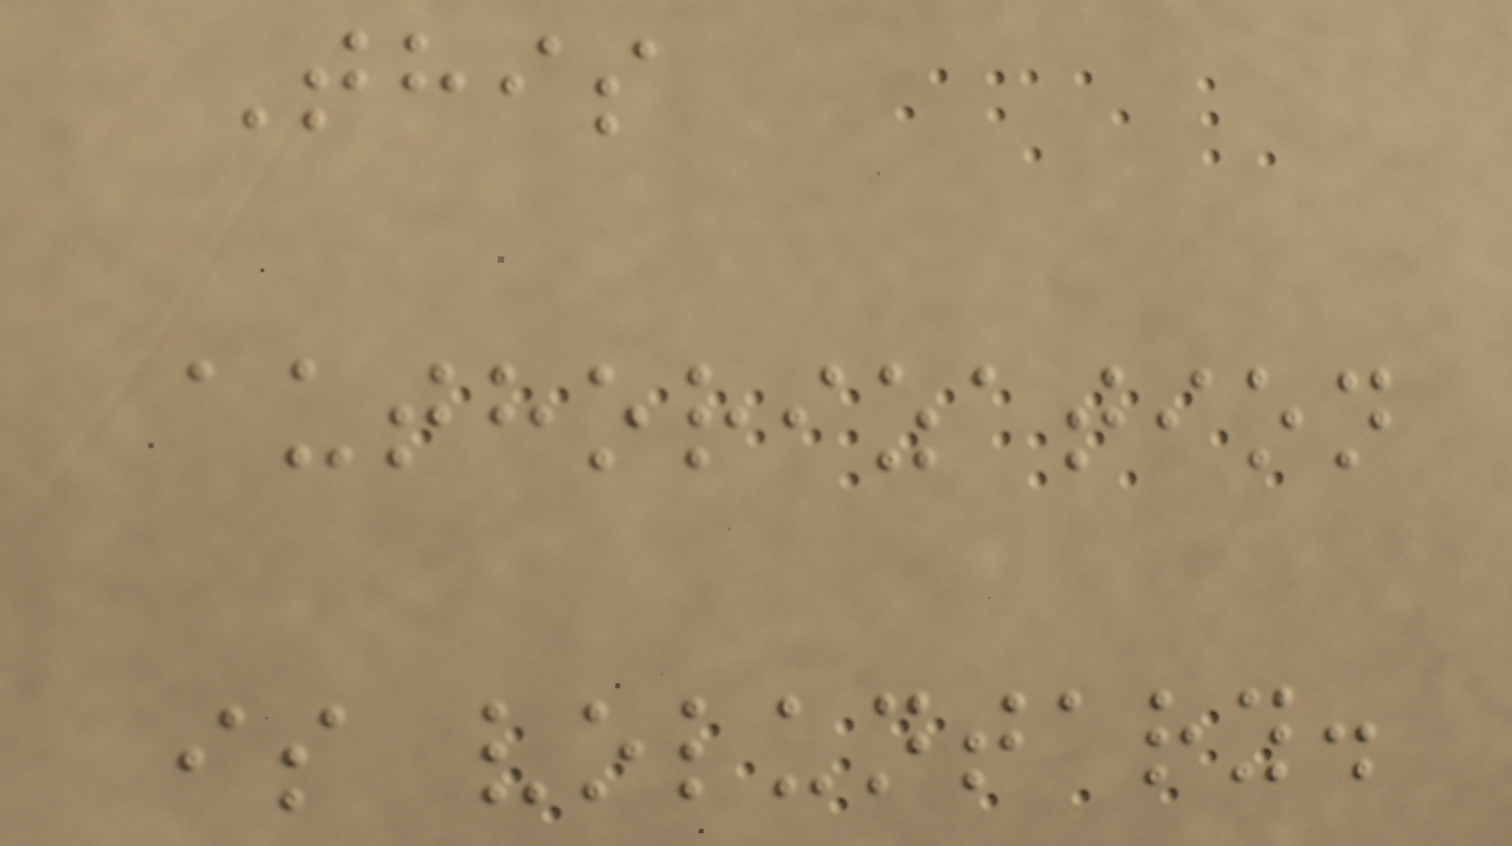This
authorization
is voluntary.
